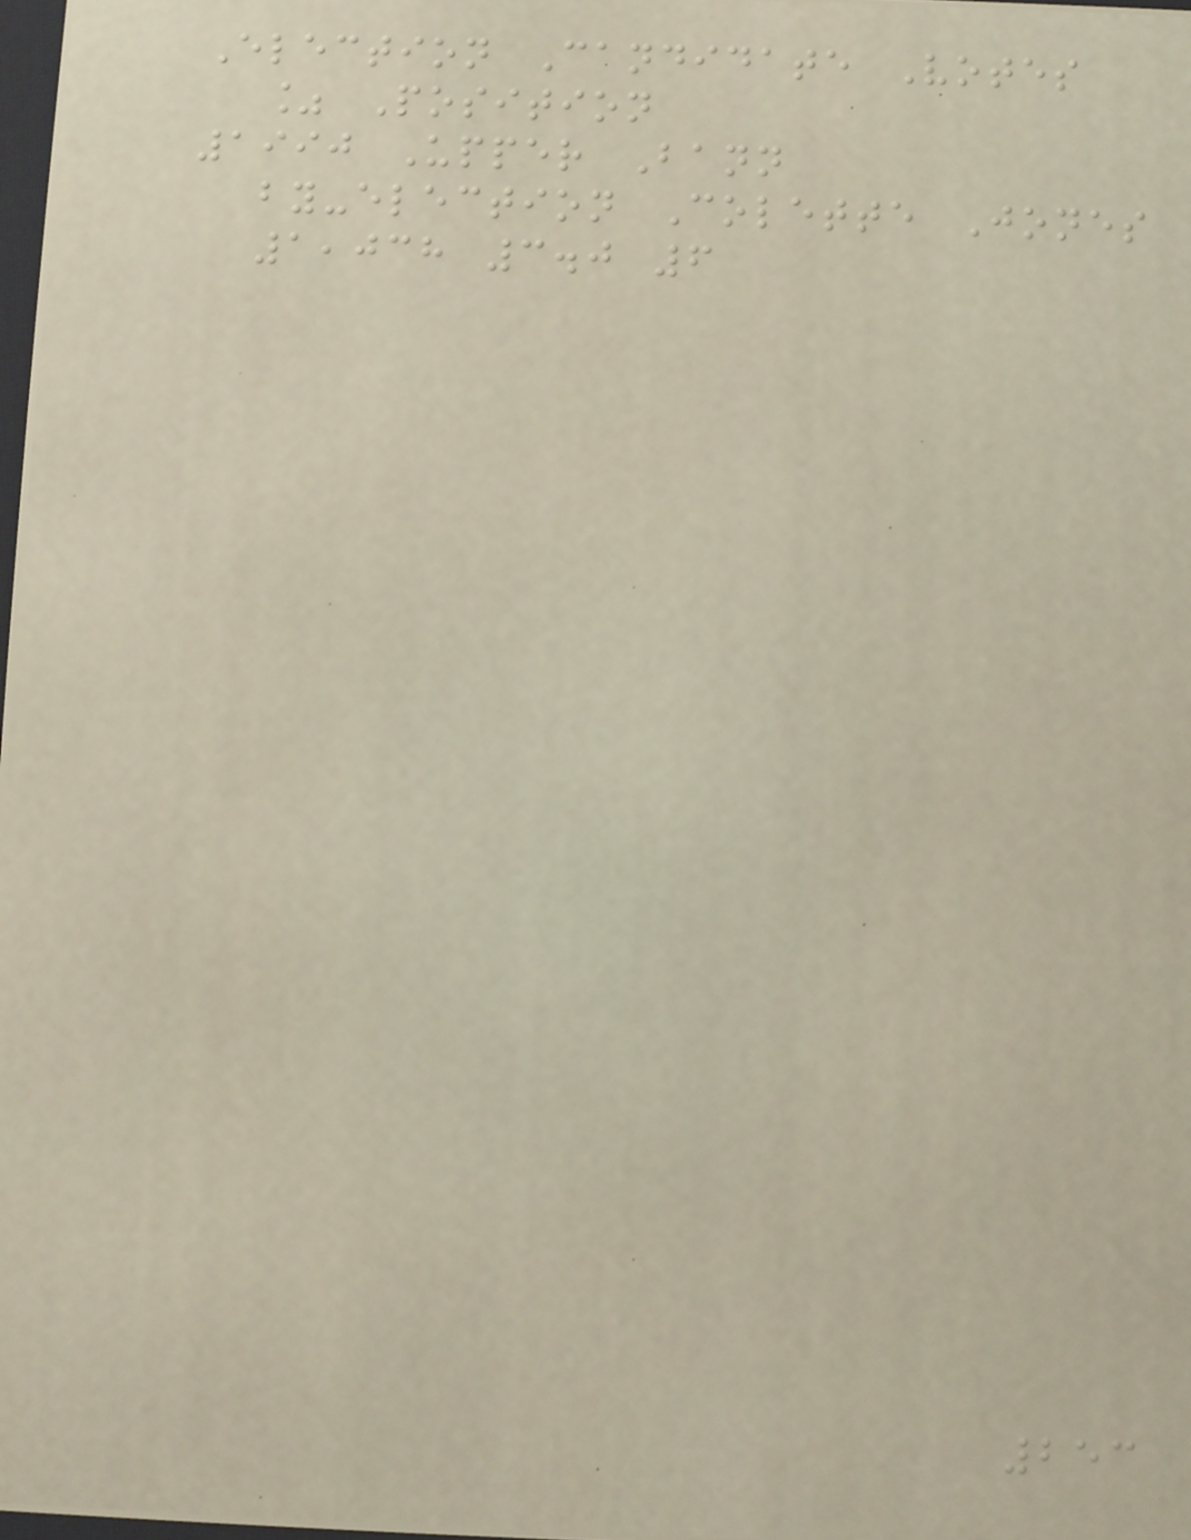Election Candidate Votes
% Position
1990 Upper Bann
by-election Colette Jones
1,038 3.0 6
253
